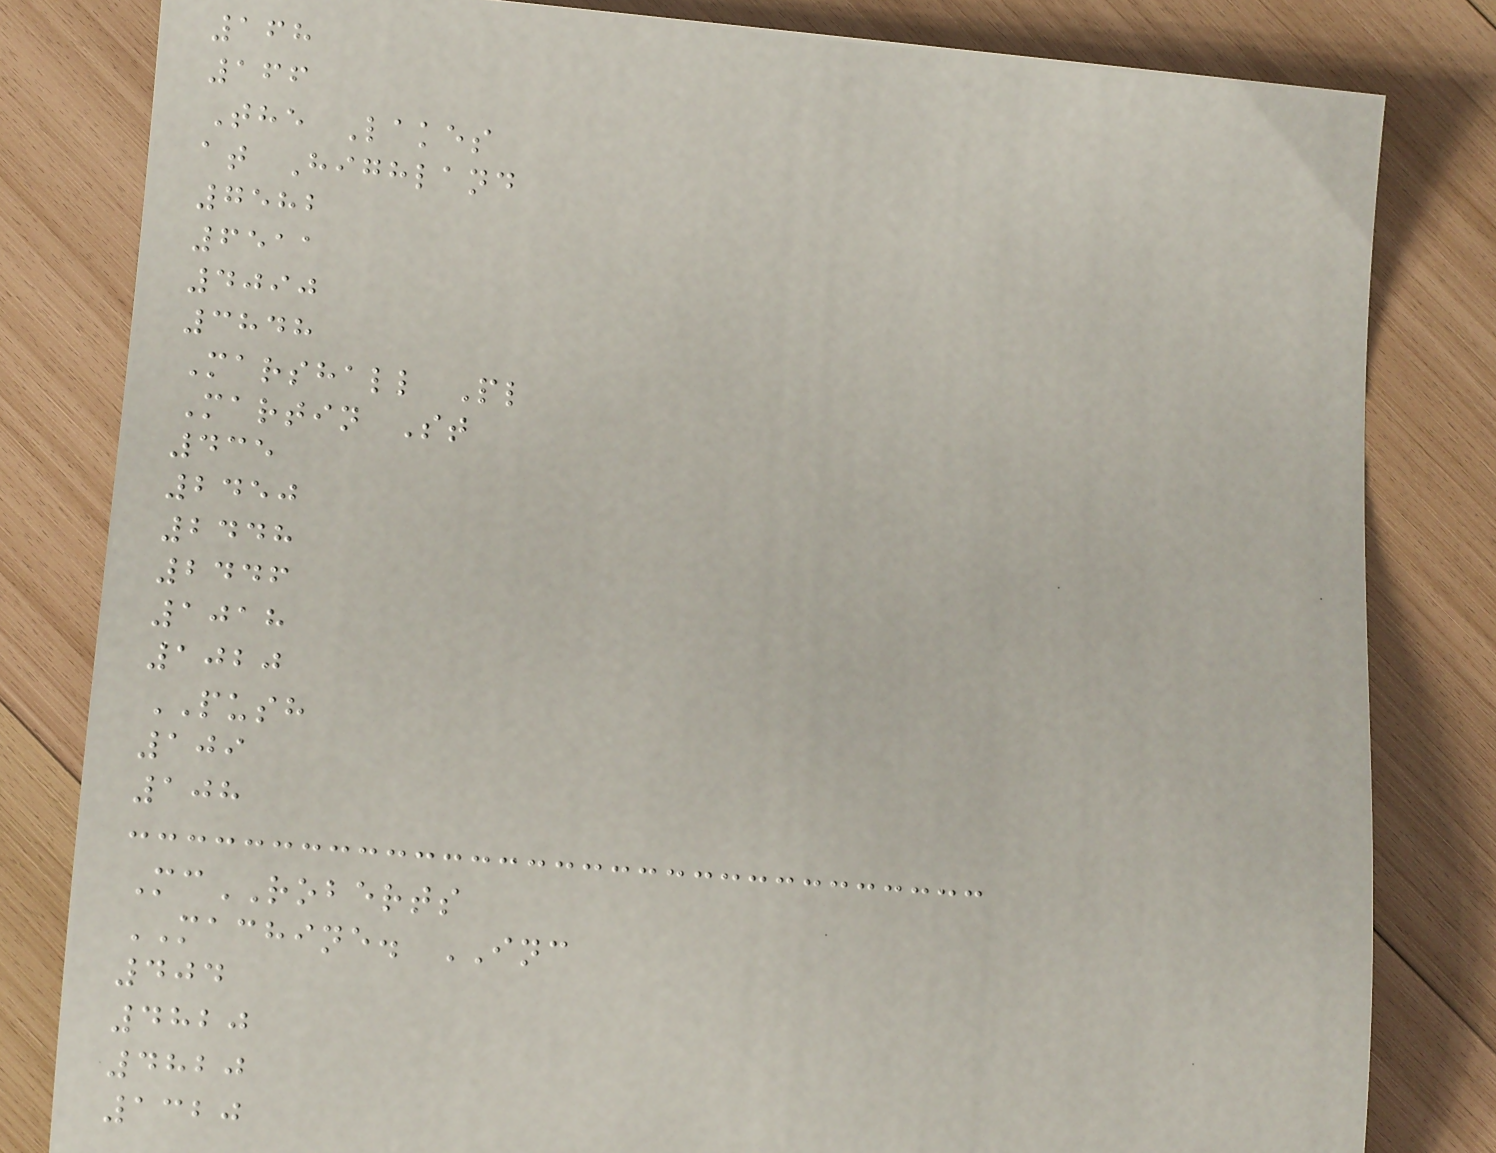168
166
The Lakes
at Highland
7582
6511
4090
3848
Marshall Pl
Martin St
435
2450
2448
2446
1018
1020
PUSH
109
108
McROBERTS
MACHINE. INC
404
4820
4820
1320
